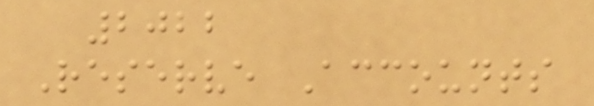2022
Reserve Accounts
